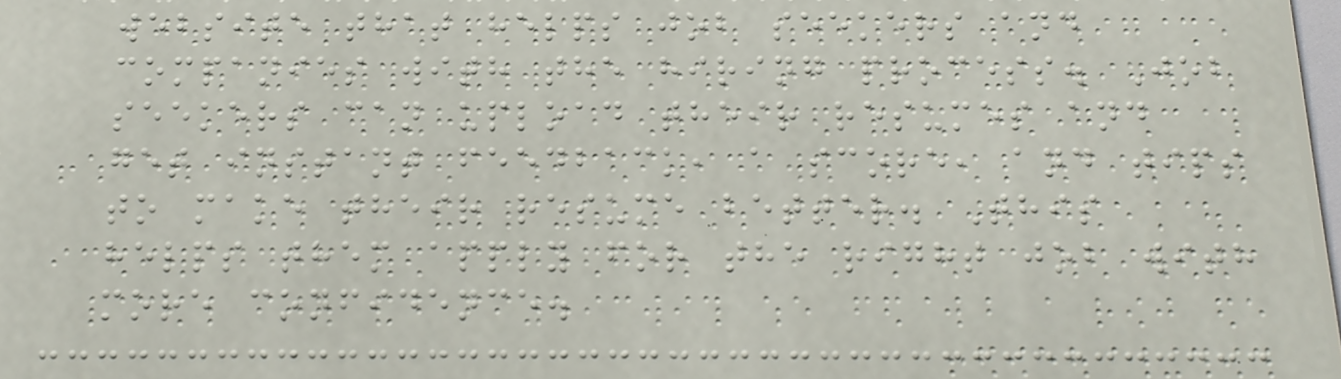website that helps job seekers and
companies with the hiring process. Job
seekers can upload their resumes and
get instant feedback, a score, and tips
to make their resume better. This
helps them apply for the right job with
more confidence.
